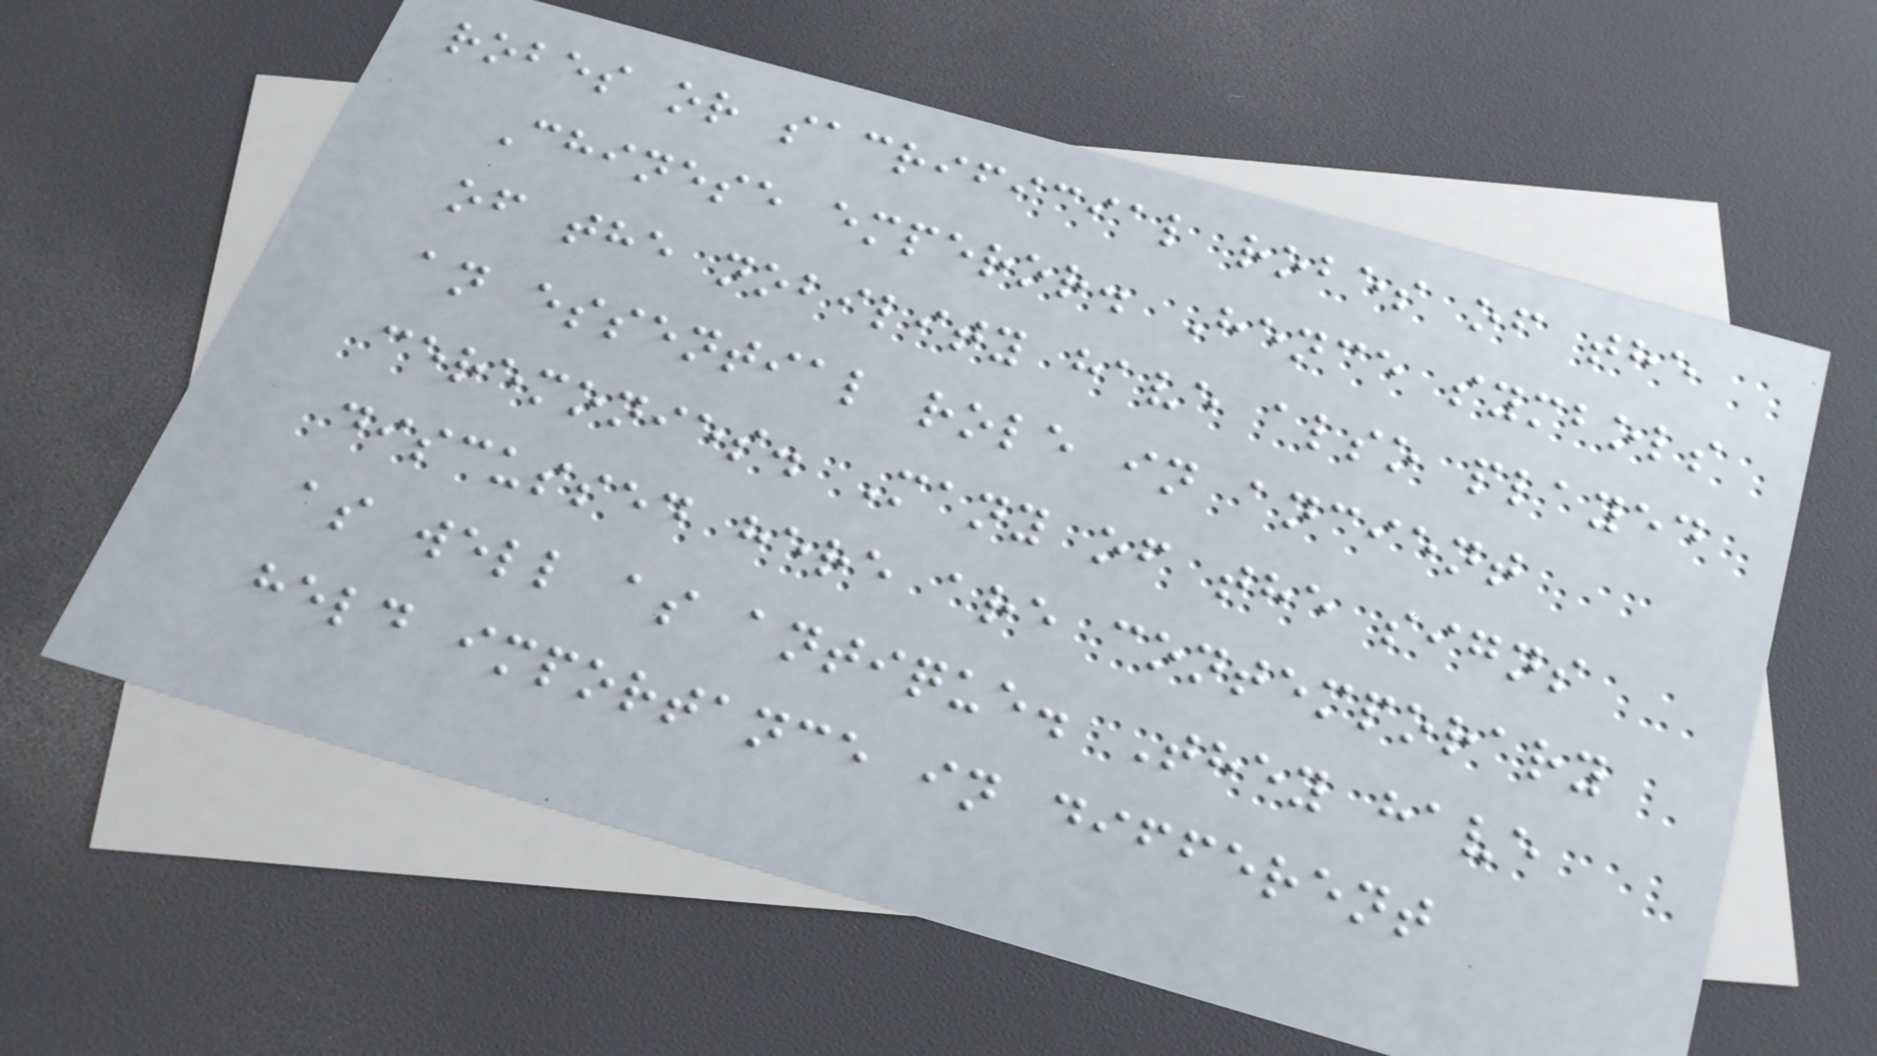robes or sacrificial robes of the
Chinese emperor. Hence symbols
of the nobility have also played
an essential role in ancient
ceremonies. Many of the signs
discussed here are contemporary
as well as antique. They have
held importance in different
